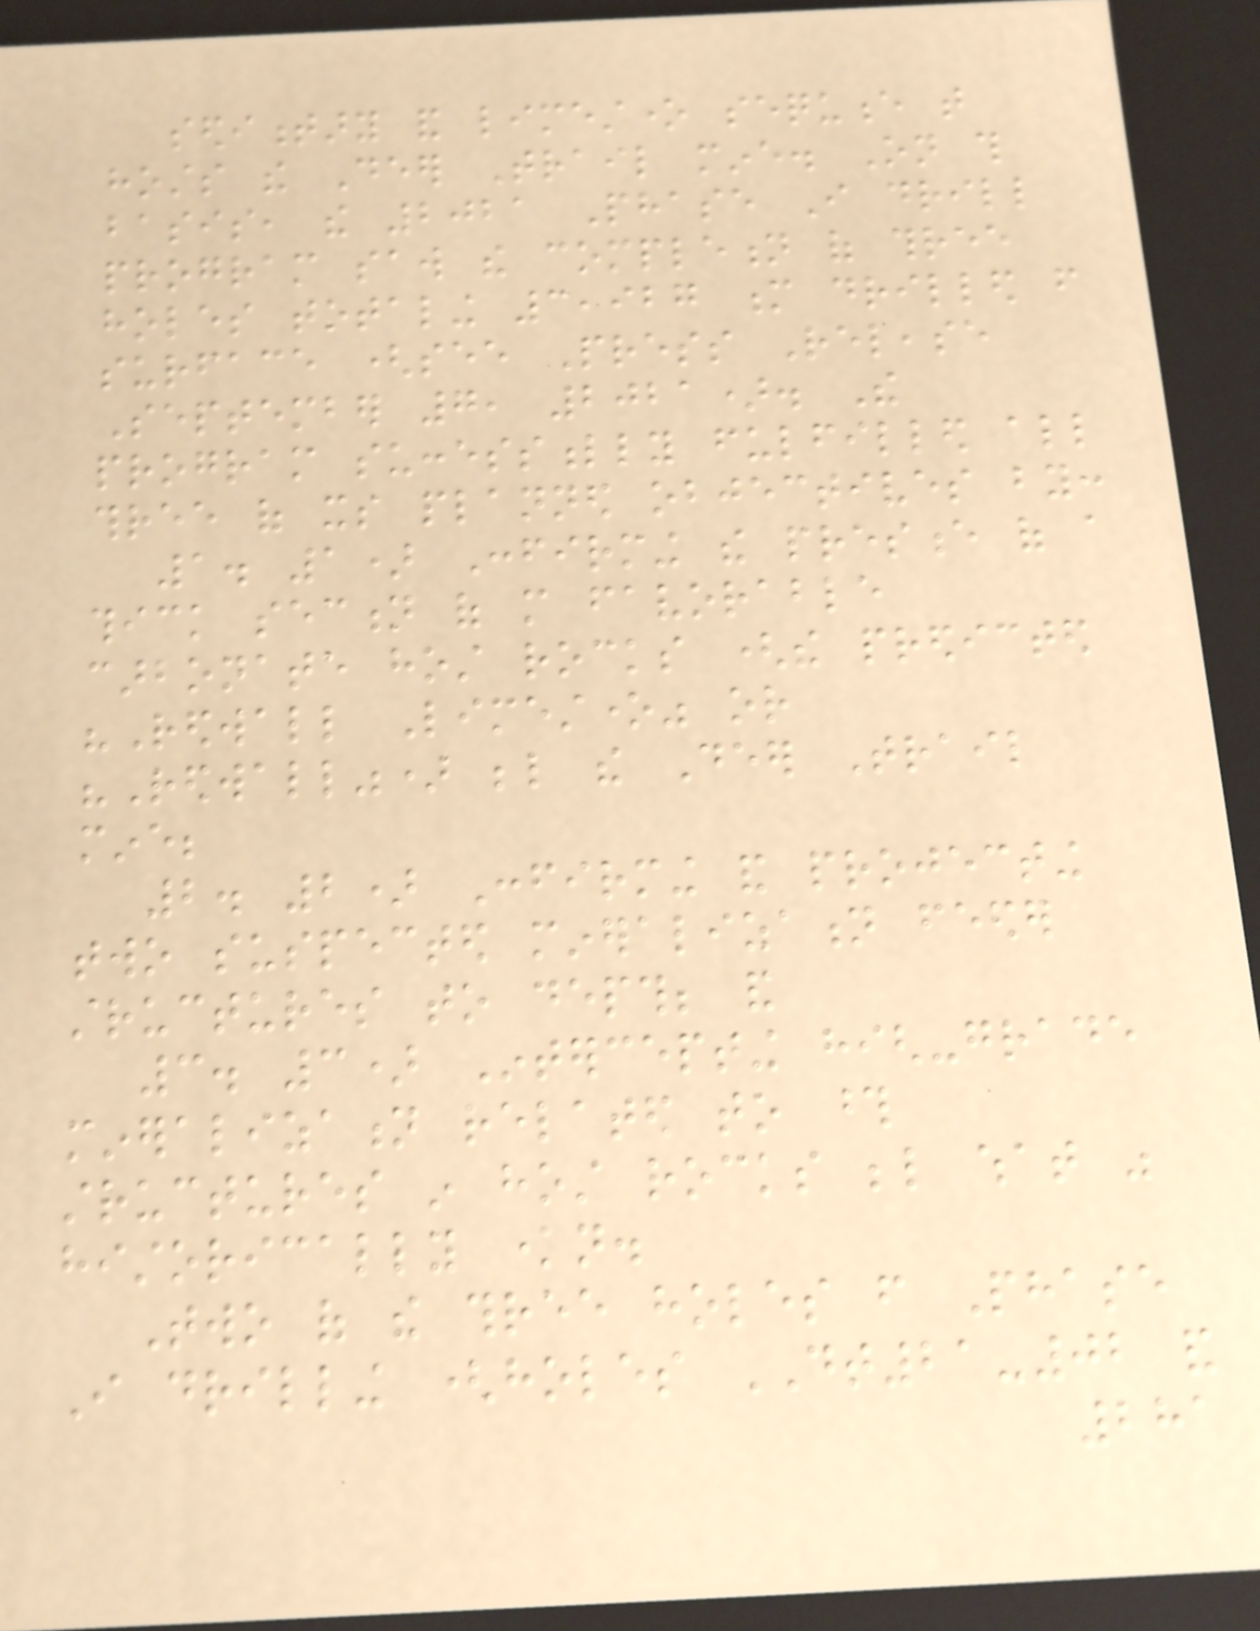sedimentary and limestone sequence that
hosts the Deer Trail mine. On this
basis, the 2021 Phase I drill
program saw the completion of three
holes totaling 3,927 m drilled from
surface (see Press Release
September 7, 2021). The
program successfully fulfilled all
three of its planned objectives by:
1. 1) Confirming the presence of a
thick section of more favorable
carbonate host rocks (the predicted
"Redwall Limestone" or
"Redwall") below the Deer Trail
mine;
2. 2) Confirming and projecting
two suspected mineralization feeder
structures to depth; and
3. 3) Intercepting high-grade
mineralization related to those
structures in host rocks below what was
historically known.
Two of the three holes from Phase
I drilling (holes DT21-02 and
281
